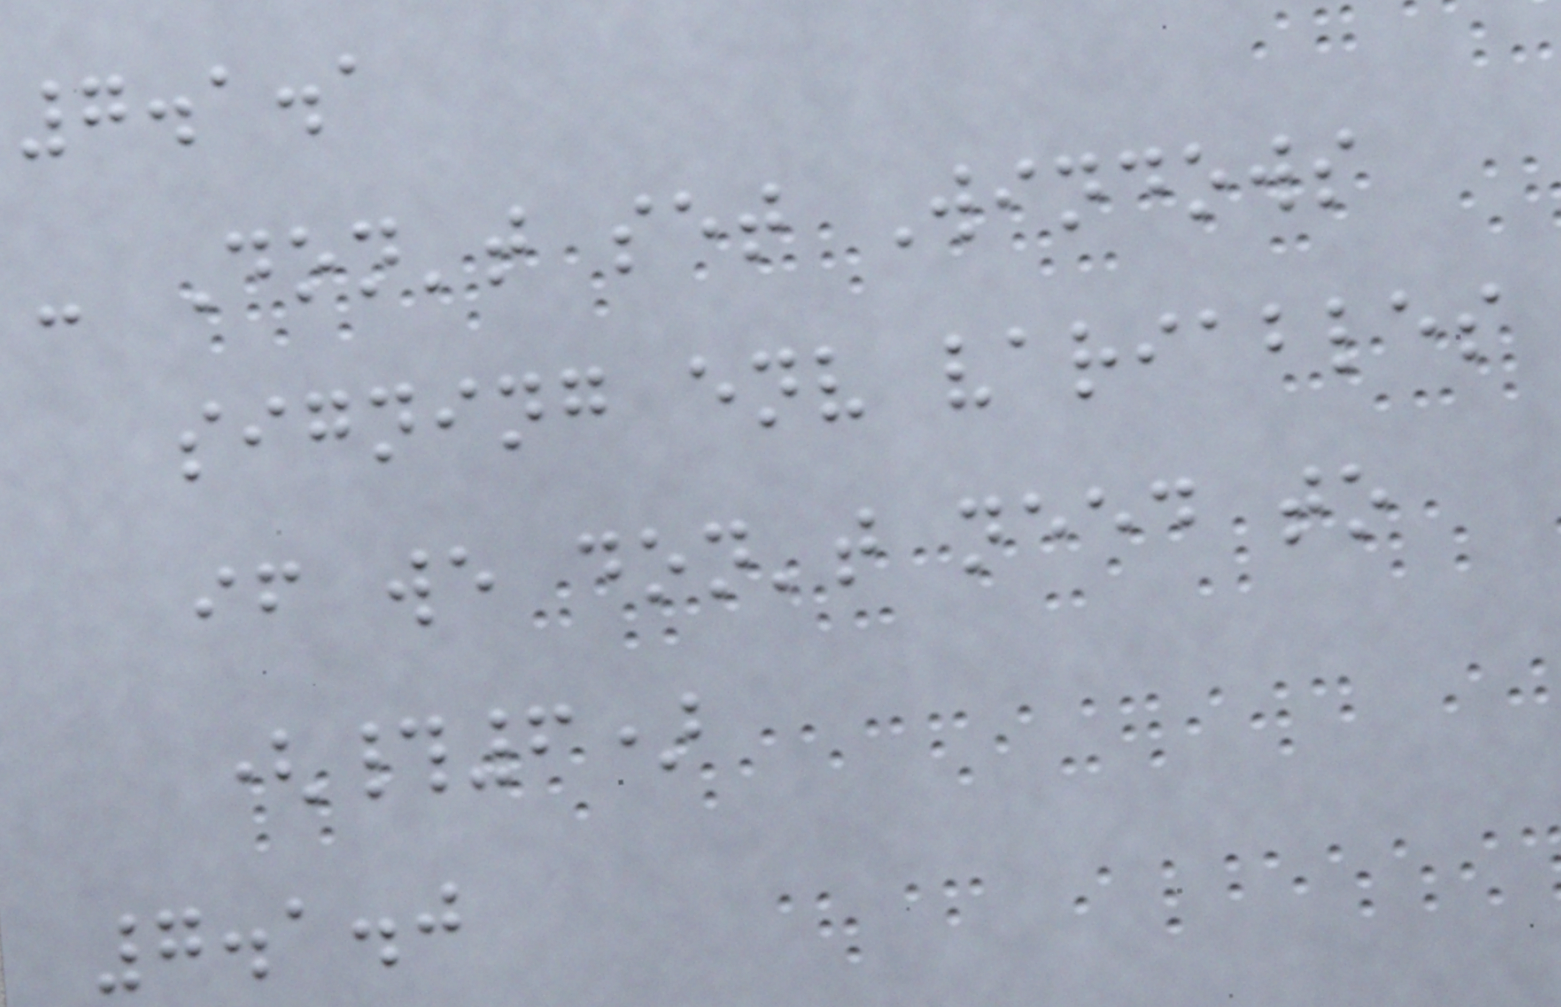7.1.1
- Don't set Windows
signing env variables
if we don't need to
(#6)
7.1.0
